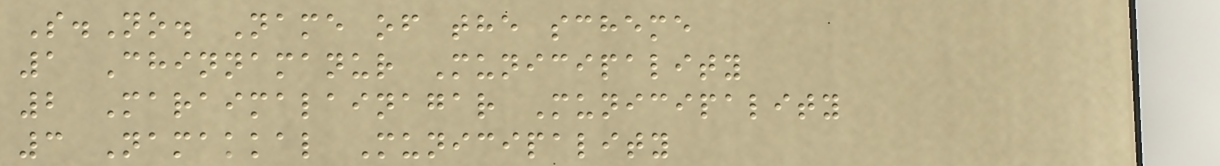S.No. Name of the scheme
1 Chinnamanur Municipality
2 Maraimalainagar Municipality
3 Namakkal Municipality
